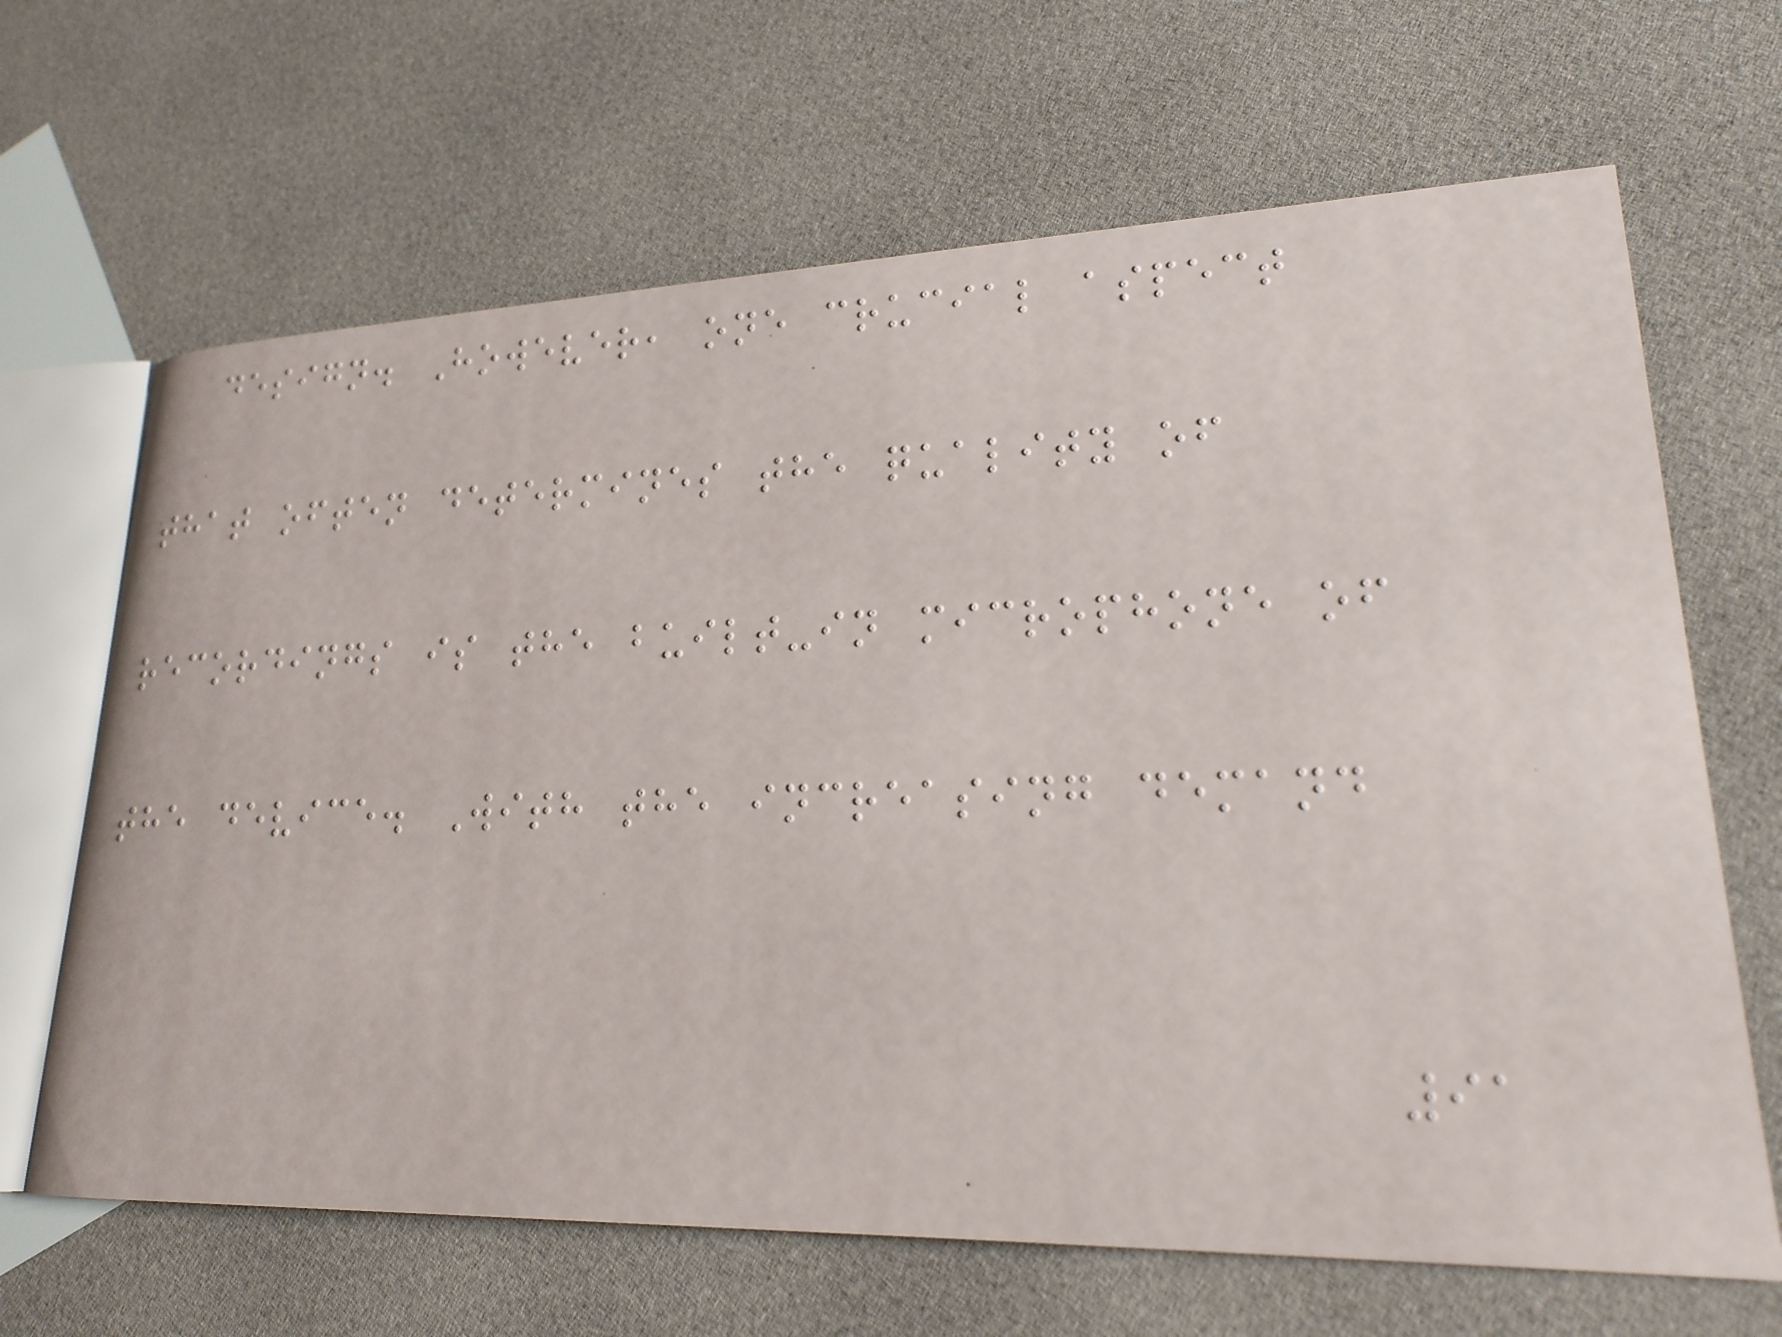design. However, one crucial aspect
that often determines the quality of
recordings is the built-in microphone of
the device. With the increasing demand
91
